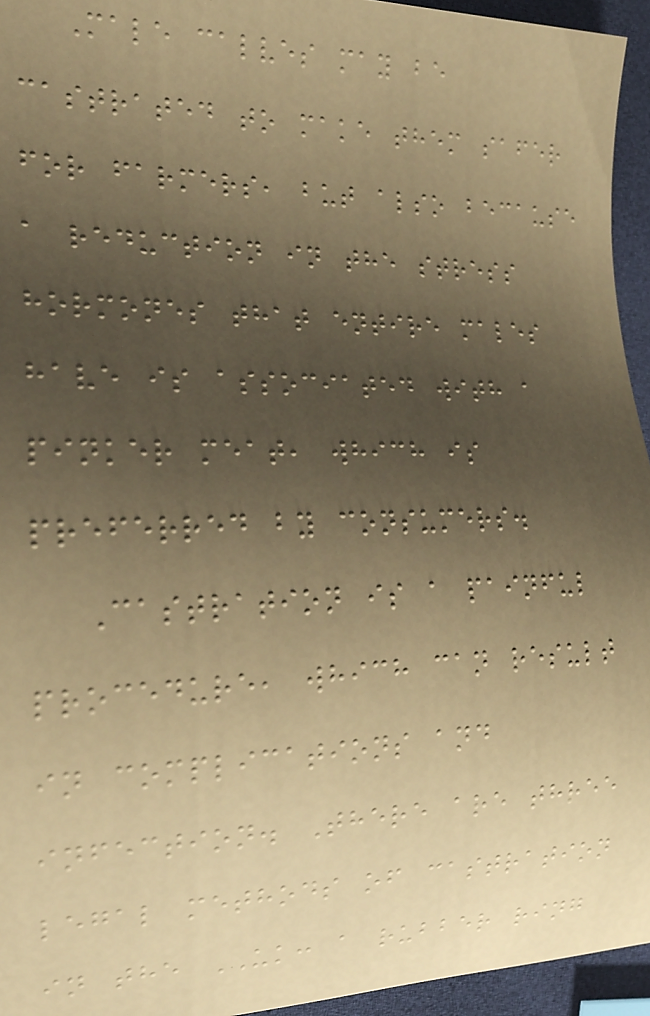Male calves may be
castrated to make them safer
for farmers, but also because
a reduction in the stress
hormones that entire males
have is associated with a
pinker meat, which is
preferred by consumers.
Castration is a painful
procedure, which can result
in complications and
infection. There are three
legal methods of castration
in the UK: a rubber ring
